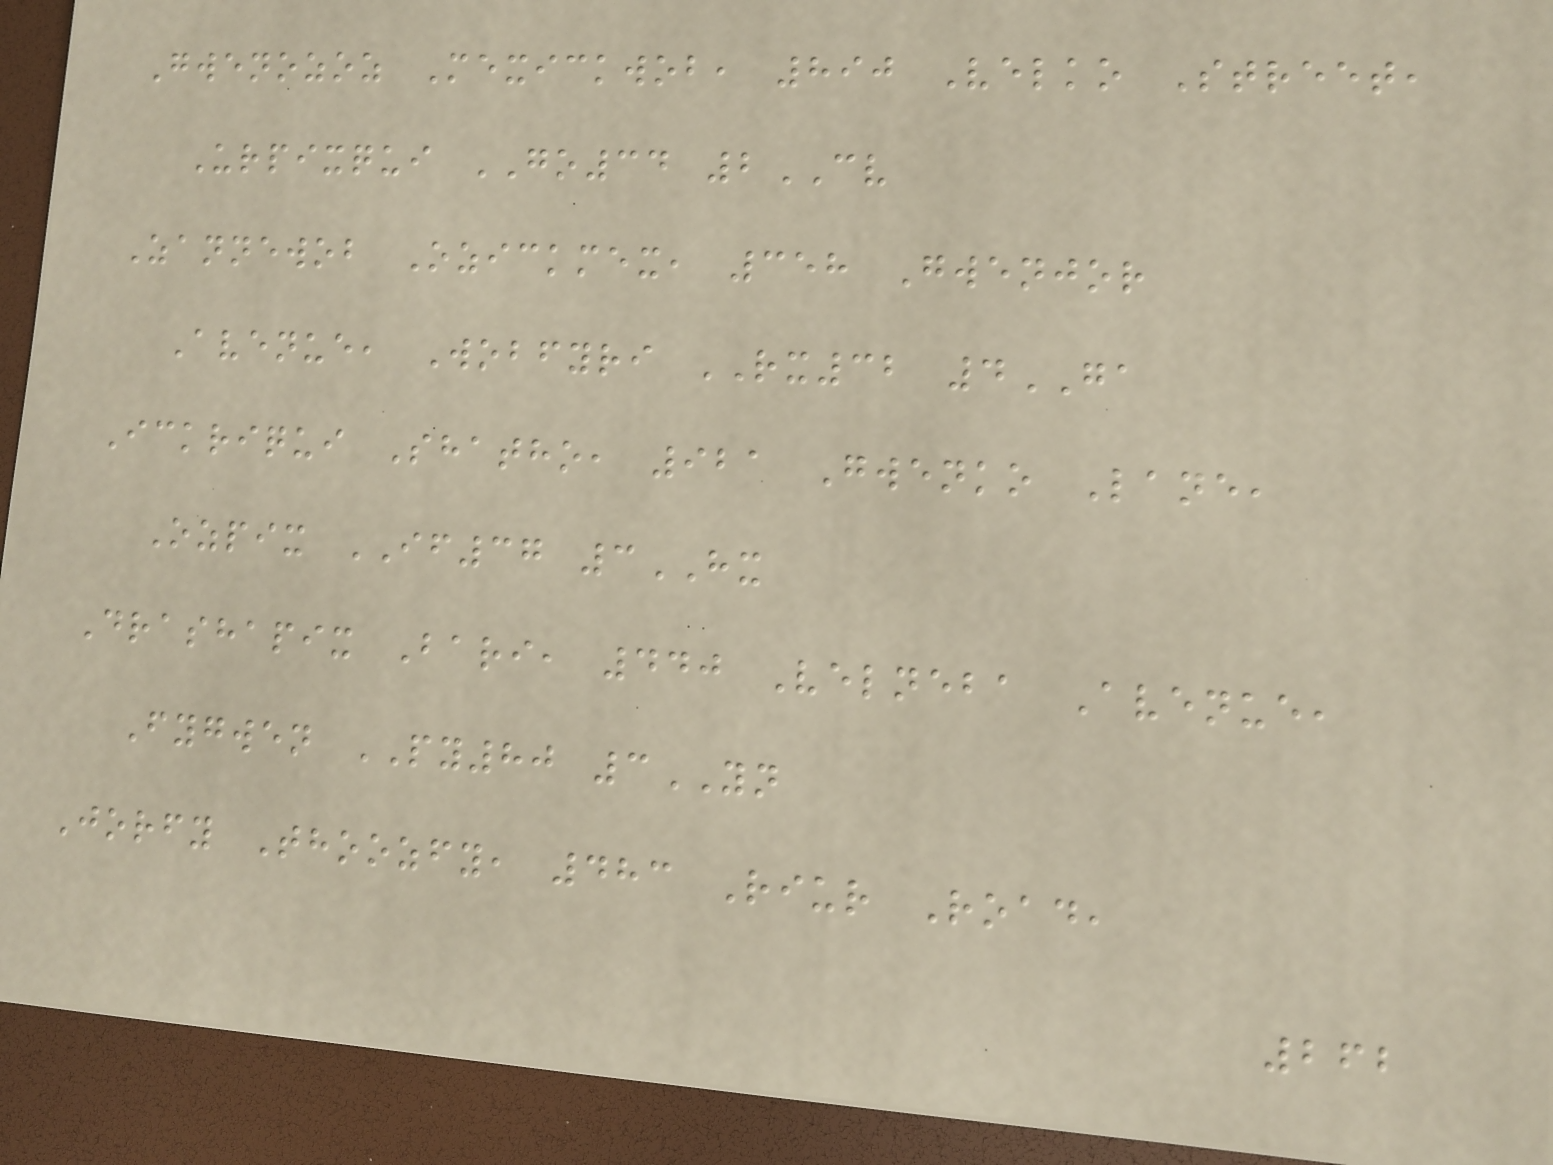Gwenozoz Mexickwob, 890 Velko Street,
Urpixqui GO34 2CV
Zannewob Ozickmex, 358 Gwenjor
Avenue, Wobfyri RX32 4GA
Ickriqui Shatho, 921 Gwenko Lane,
Ozpix IF37 3HX
Drashapix Bari, 440 Velneba Avenue,
Fygwen PY80 3YN
Jorfy Thoozfy, 483 Riur Road,
262
